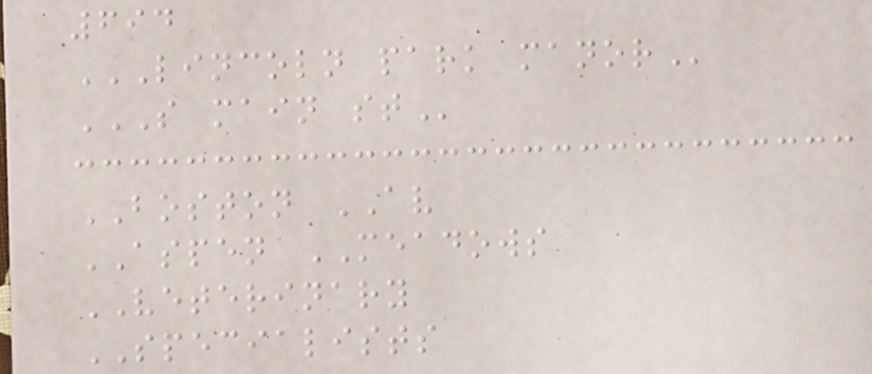694
LINCOLN PARK MANOR
S MAIN ST
BOSTON AV
ASPEN MEADOWS
VETERINARY
SPECIALISTS
